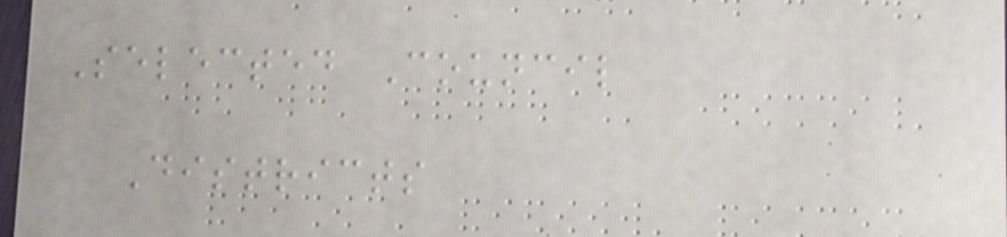Selected Council
Districts
